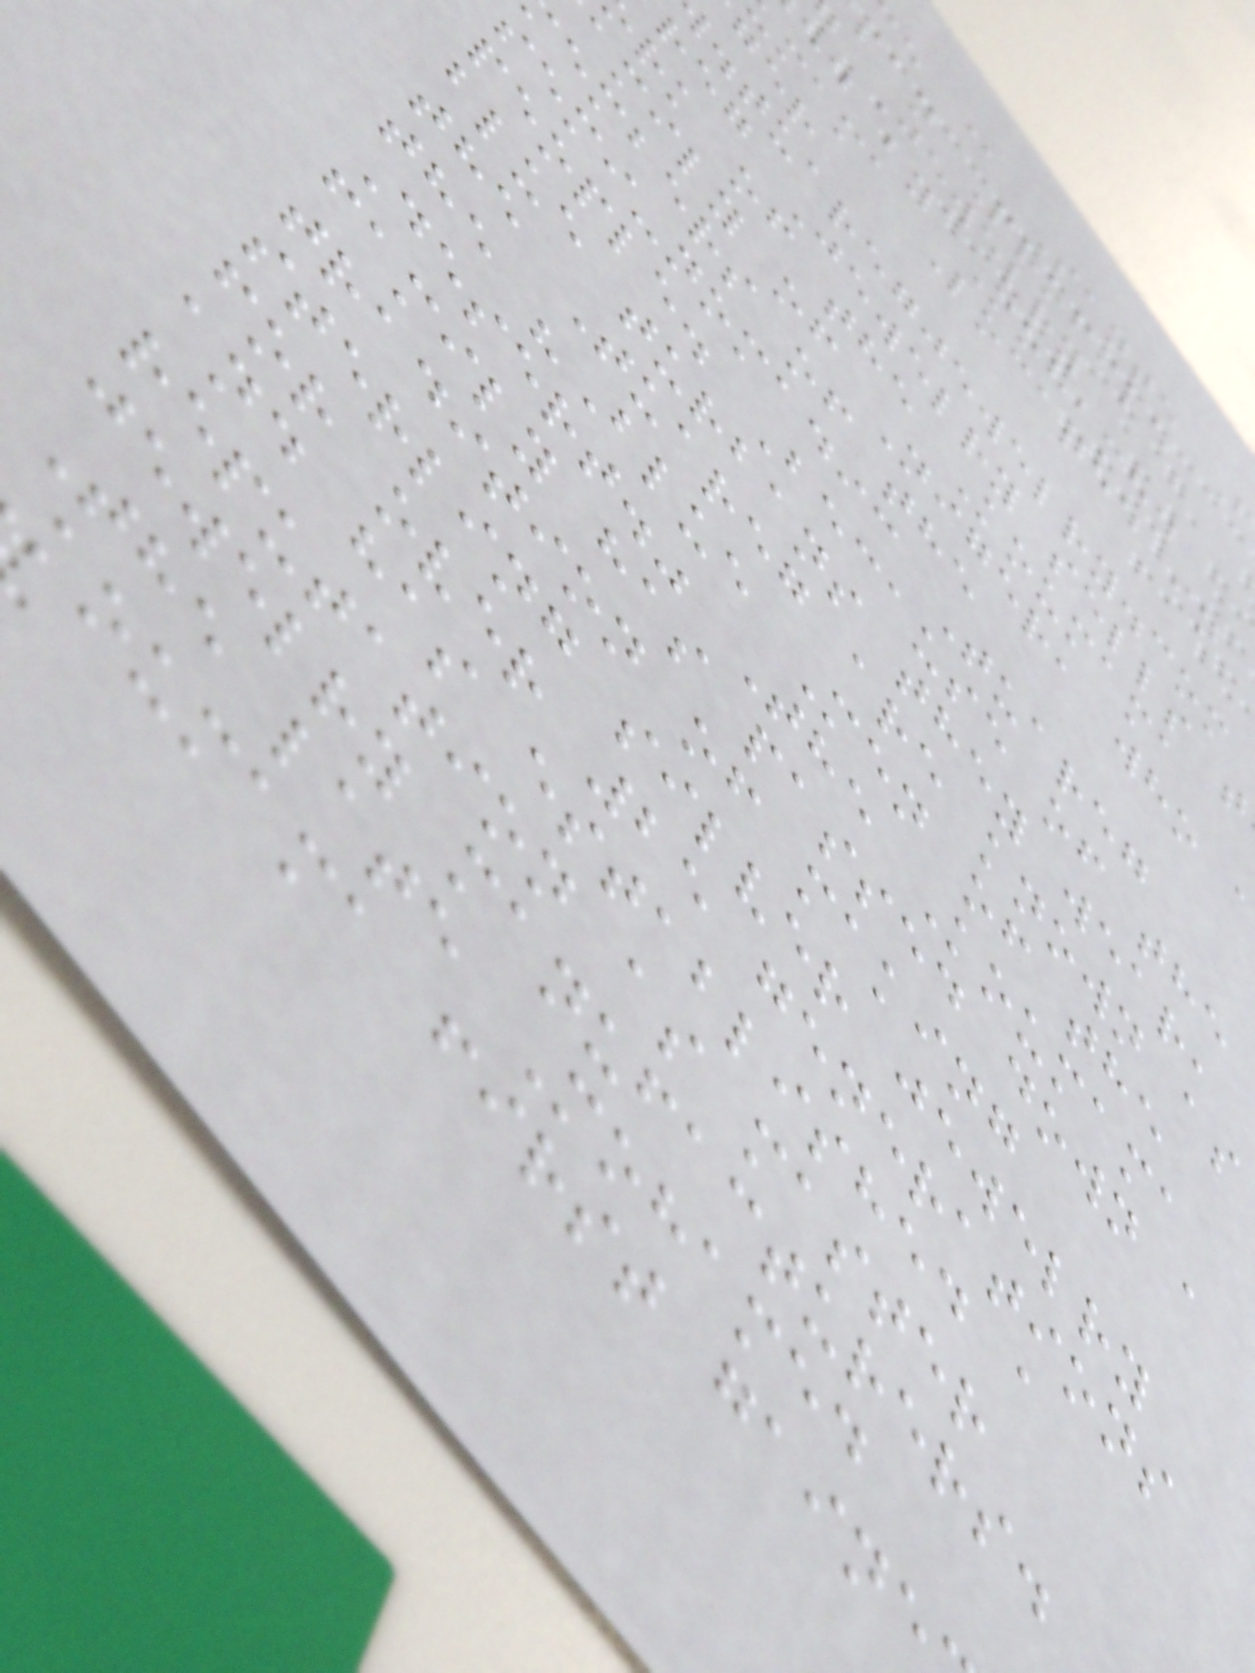e @ Sante
san Profile
Jewelry
ed by Mohamed
mama Located in
.tuaregjewelry.com
reg Jewelry sells t
rk of the Koumama
amily of Niger, who
embers of the
semi-nomadic Tuareg
people. Because of the
blue turbans they wear,
the Tuareg are known as
the "Blue Men of the
Desert." The Koumama
family has passed down a
tradition of making
sterling silver jewelry
for over 25 generations
and has established a
reputation as master
jewelry manufacturers.
The late Mohamed
koumama first gaine
